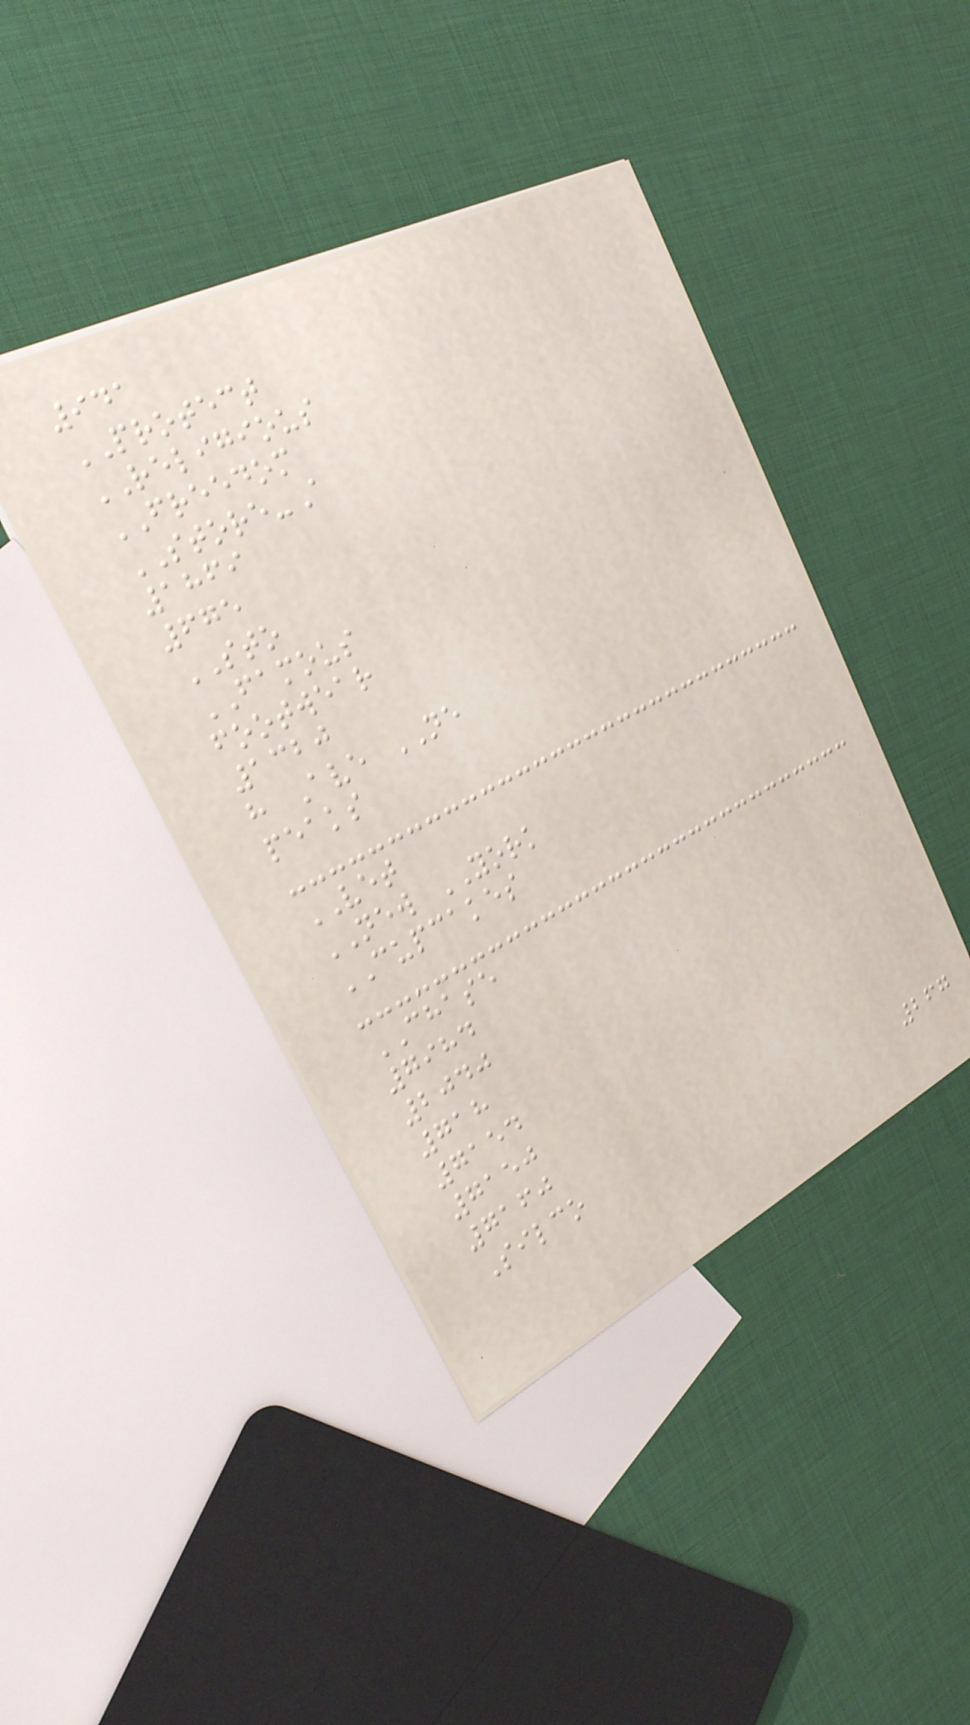941
PROTECT
RELIGIOUS
FREEDOM
STORE-A
1869
675
STO
FAMOUS
footwear
1320
h Ave NE
peaks
VET
NEW YORK
CUPCAKES
CHASE
7984
2040
718
7154
7150
7160
Silco
267
